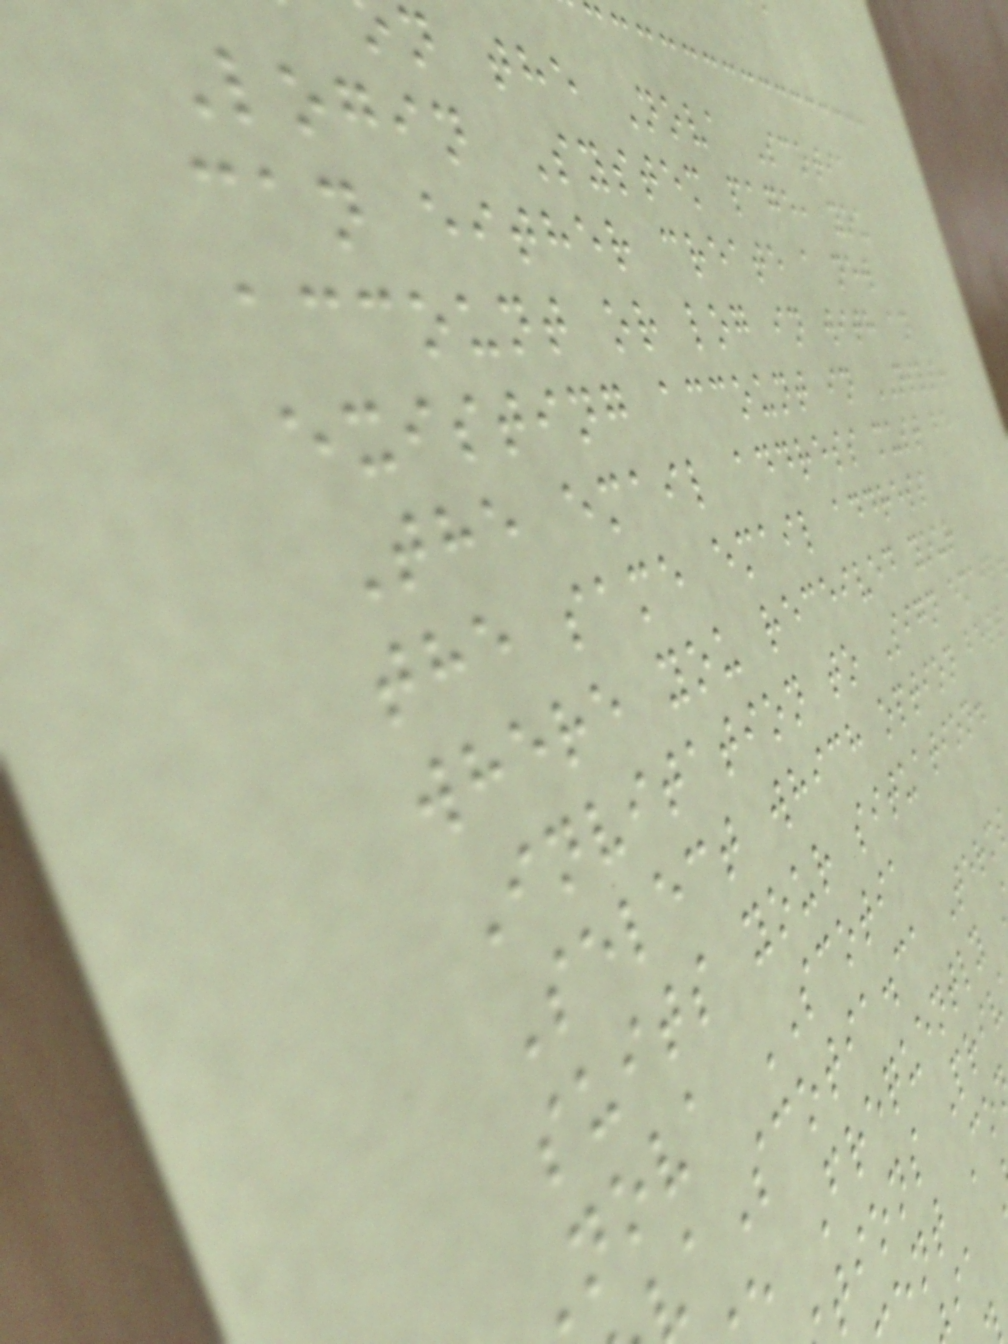n the Nova Scotia
Login System page, you
can either create a new
account or log in with an
existing account in NSLS.
The email address must be
the same email address
where you received your
Invitation to Sign email
Select which option best
suits your situation.
nova SCOTIA
aScotia.ca Term
e Frequently
tions Priv
ent Co
